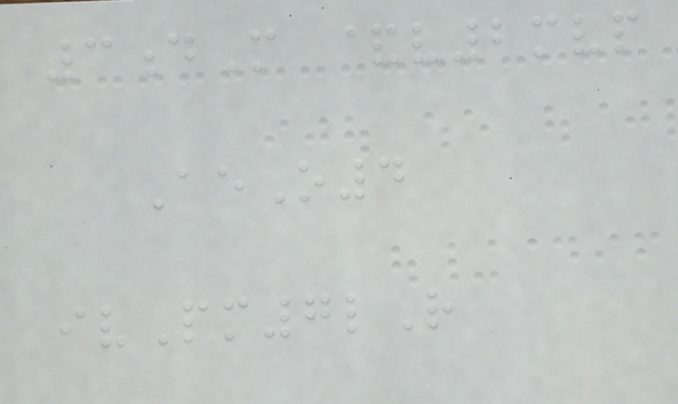3dM &v2mvp
AeO4
ivPm7lR
